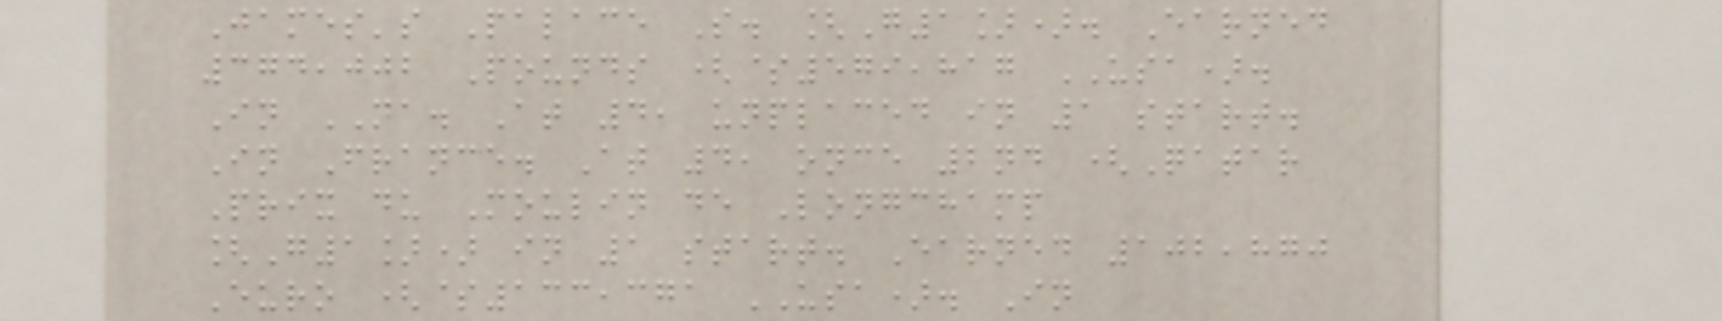James's Palace S. [G1]). Earned
374,002 Pounds ($579,817 USA).
In NA. At 4, unplaced in 1 start.
In France. At 4, once 2nd (Qatar
Prix du Moulin de Longchamp
[G1]) in 1 start. Earned 102,870
Euro ($133,371 USA). In
